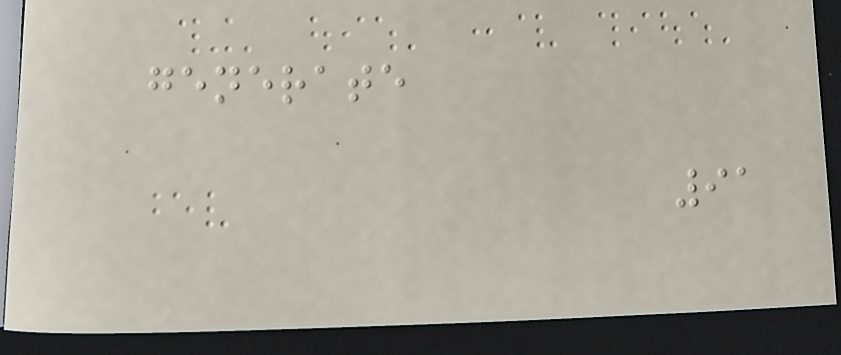generate
91
